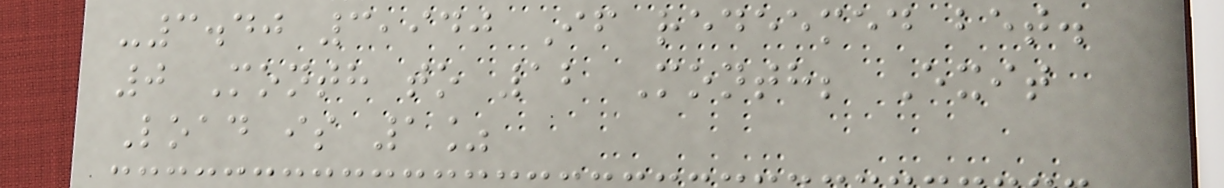-3.40 3,940 If redeemed bet.
0 Month to 12 Month; Exit
Load is 1%
